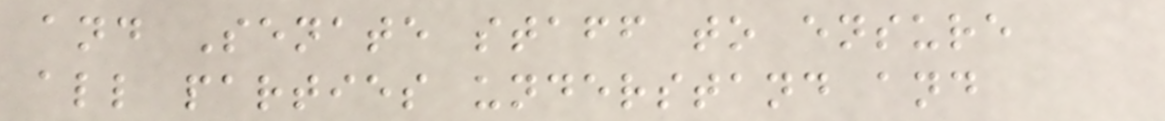and Senate staff to ensure
all parties understand and
